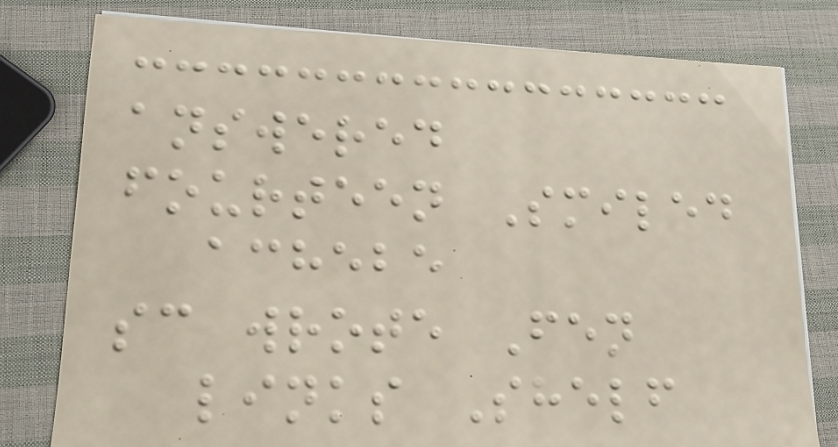answered
fourteen Smiled
achebe
sc wrote Fen
links Shelf
